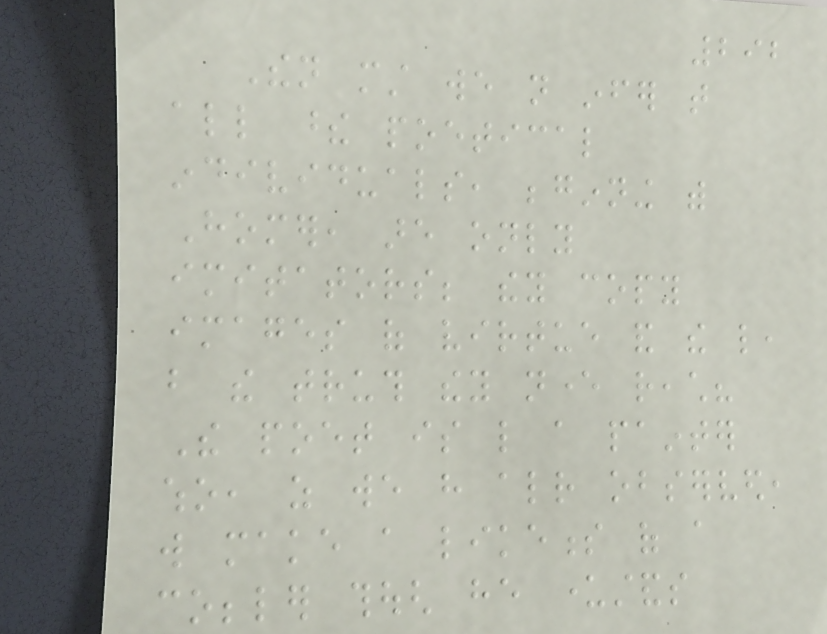292
Then must we not infer that
all these poetical
individuals, beginning with
Homer, are only
imitators; they copy
images of virtue and the like,
but the truth they never reach?
The poet is like a painter
who, as we have already observed,
will make a likeness of a
cobbler though he understands
